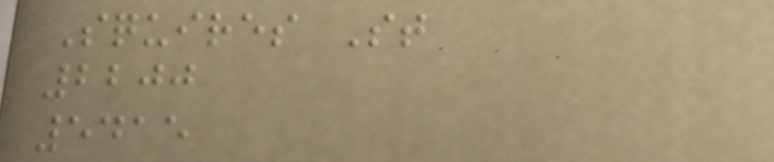Squires St
2200
5415
